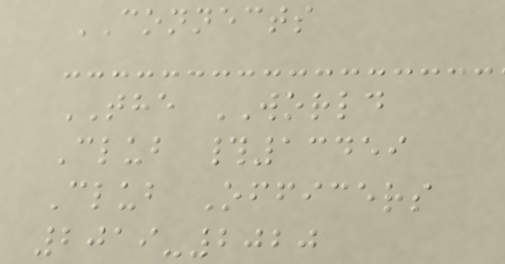CONNECTS
THE WORLD
Club #13459
Club Officers
2019-2020
